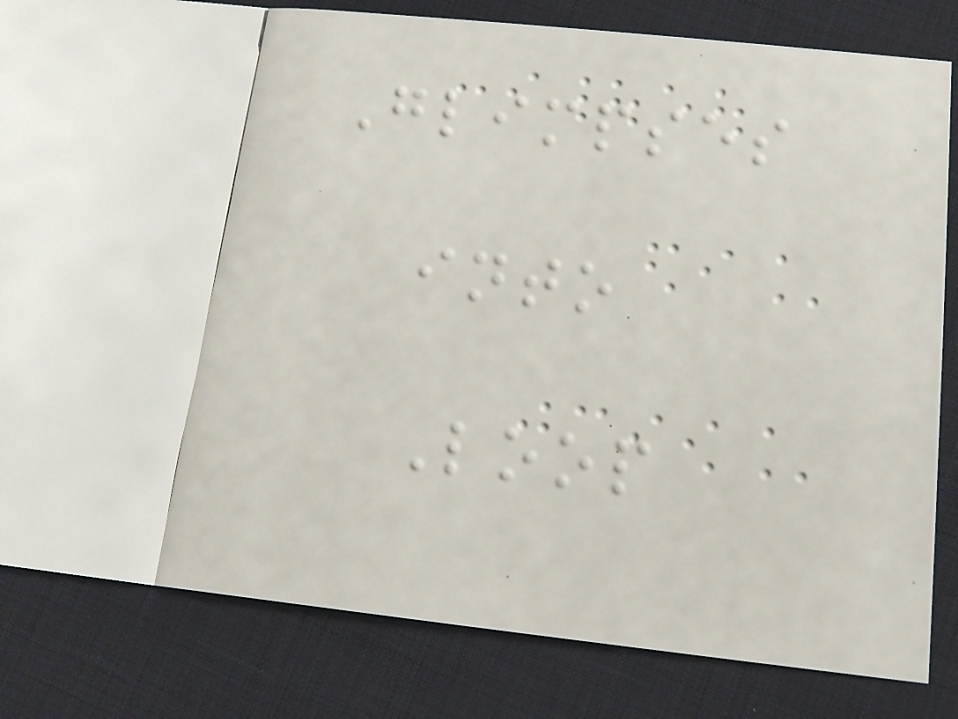Glimpses
into
Loop
